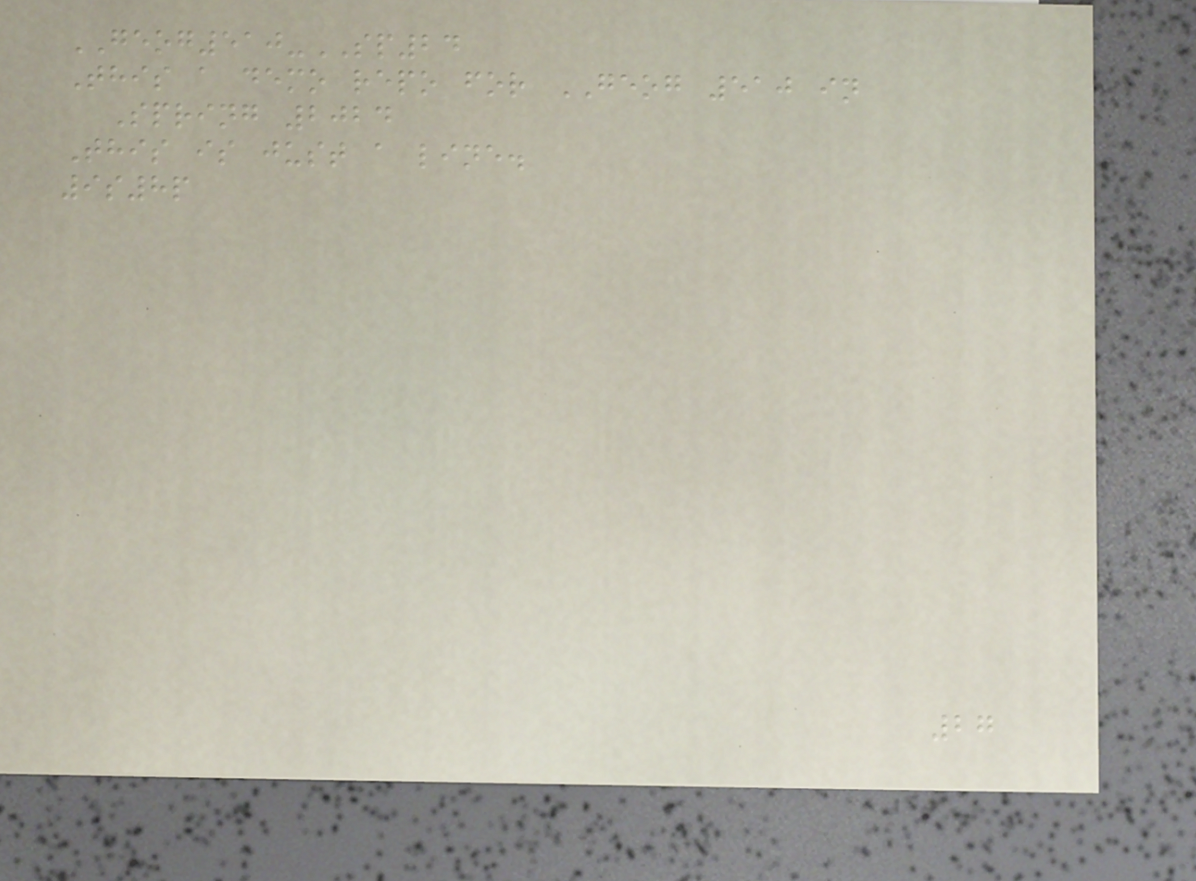GEOG510-SP24
This a demo repo for GEOG 510 in
Spring 2024
This is just a line.
9s8p
27
